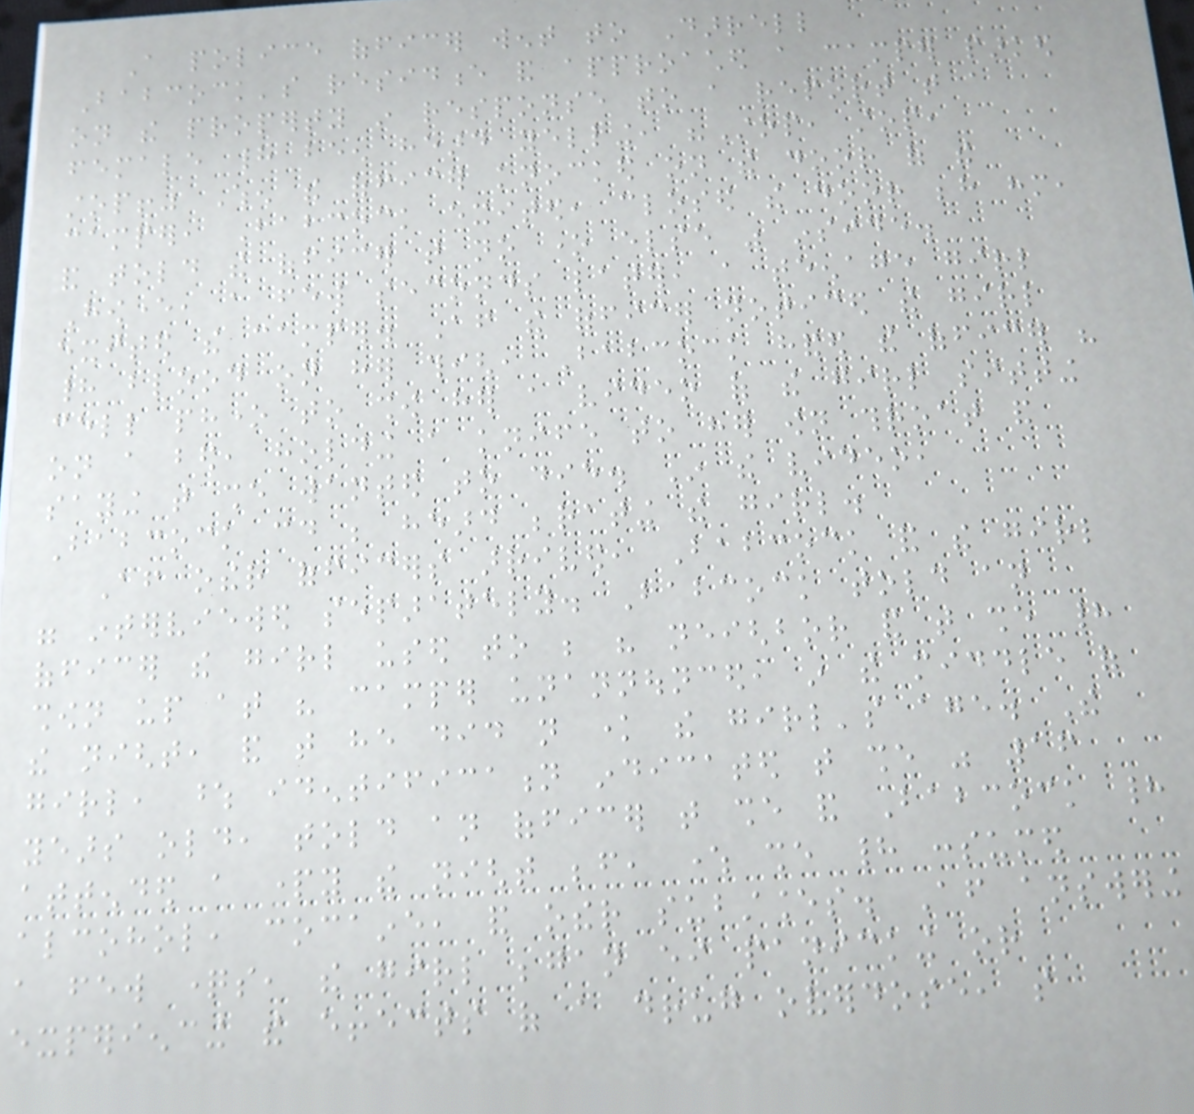A police officer went to Darrell
Babcock's residence and approached a camper parked
on the property in response to a report that a
female had been heard yelling, "Stop, stop,
stop!" When the officer knocked on the door of the
camper, Babcock exited, closed the door behind him,
and told the officer that no one else was inside.
However, a few seconds later, a teenage girl
exited the camper. After the officer noticed the girl
had blood on her thigh, Babcock handed the officer his
cell phone to show her a video of the girl sitting
on a bed, holding a knife to her own throat and
saying that she wanted to die. In the video,
Babcock could be heard berating the girl.
After other officers arrived, Babcock and the girl
were interviewed separately. Babcock told an
officer the girl used to be his neighbor and that she had
shown up at his camper unannounced, in the middle of
the night, and that he did not know the girl's age. The
girl, whose identification indicated that she was 16
years old, told an officer that she and Babcock had
attended a party the night before, where she had consumed
alcohol, cocaine, and other substances. After answering
a few questions, the girl began either panicking or
experiencing the effects of a drug overdose, so
